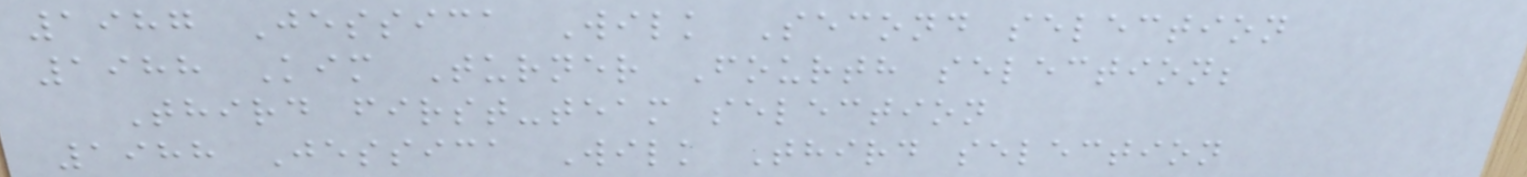1987 Jessica Wilk Second selection
1988 Kim Turner Fourth selection;
Third first-team selection
1988 Jessica Wilk Third selection
